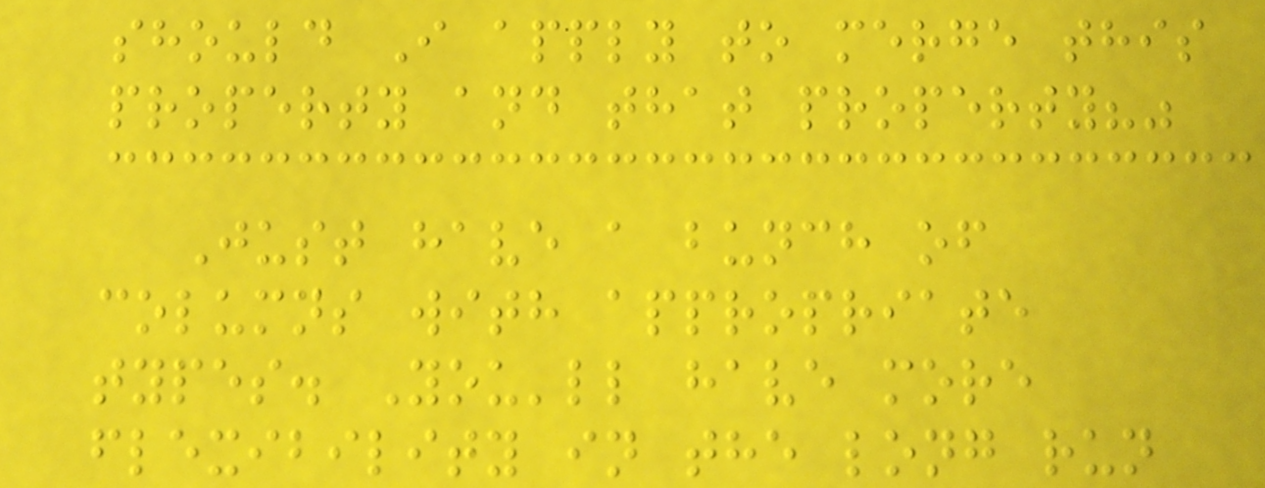should I apply to merge this
property and that property?"
Just have a bunch of
columns with appropriate
types. You'll have more
flexibility in the long run
